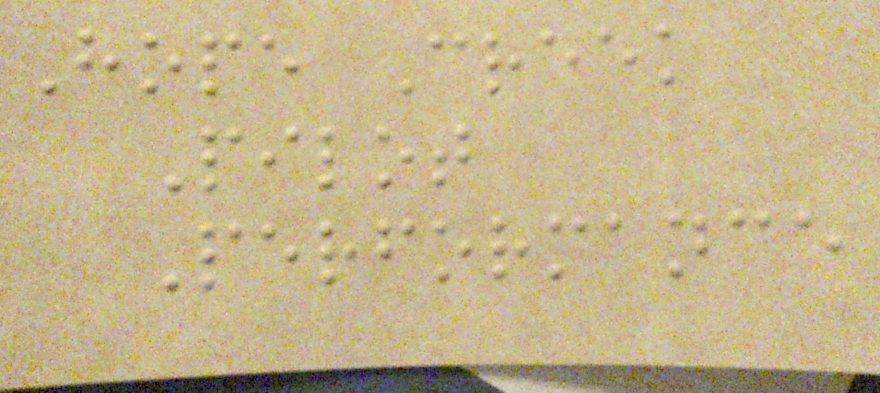Hope Creek
Pilot
Performance
